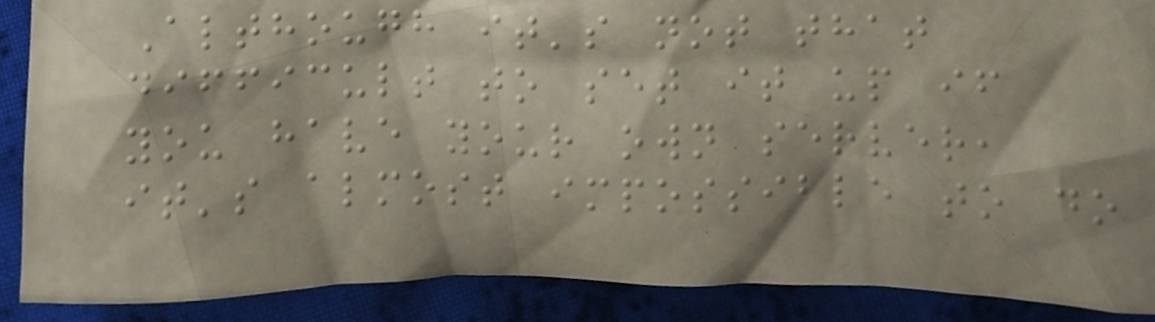Although it's not that
difficult to set it up if
you have your own server,
it's almost impossible to do
